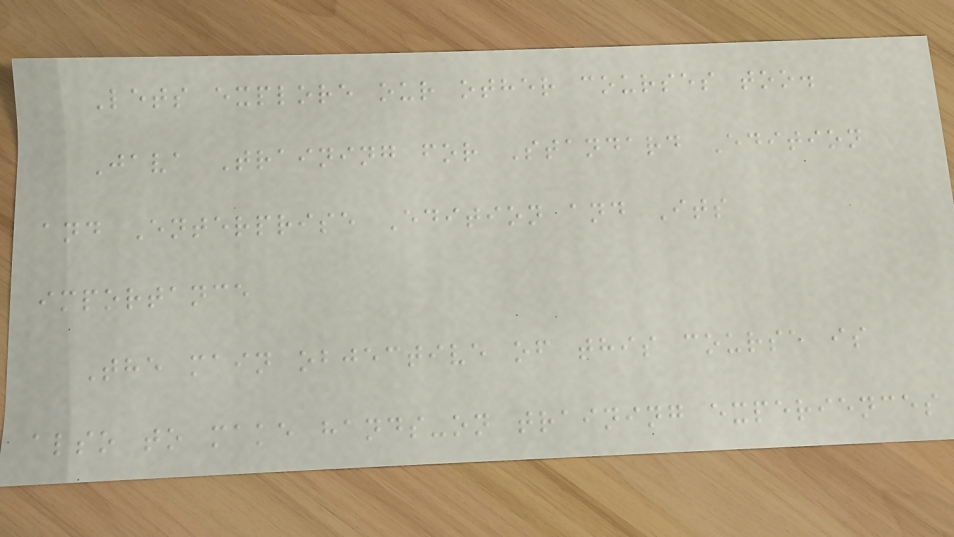Lets explore our other courses too.
Java Training for Standard Edition
and Enterprise Edition and Its
importance
The main objective of this course is
also to make hands-on training experiences
